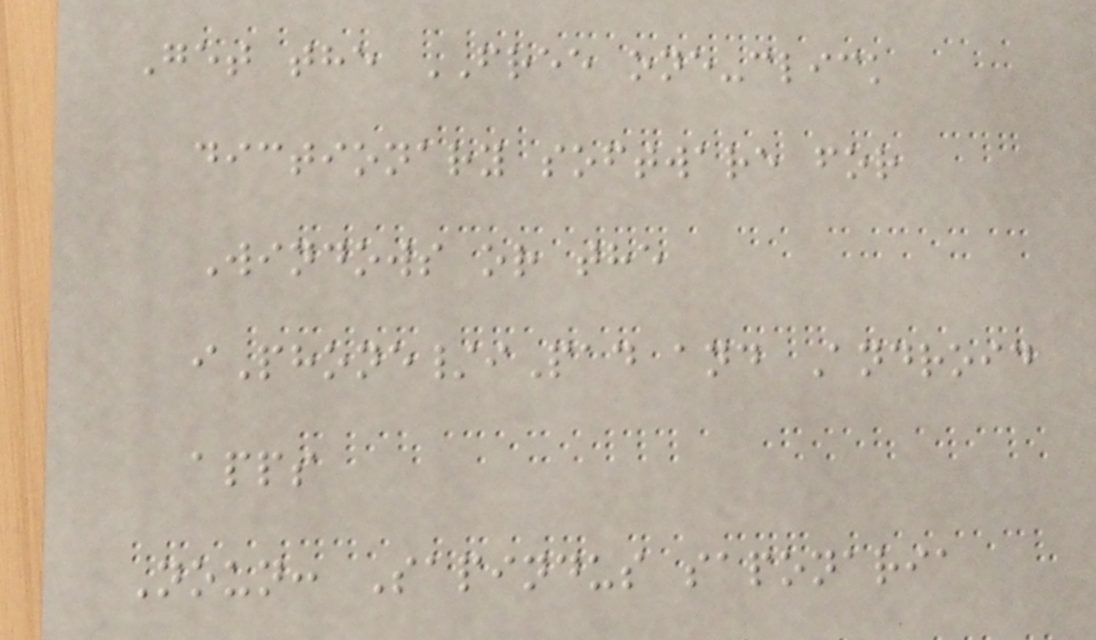Get the FREE one-click
dictionary software for
Windows or the
iPhone/iPad and Android
apps
Noun: Sapindus saponaria
